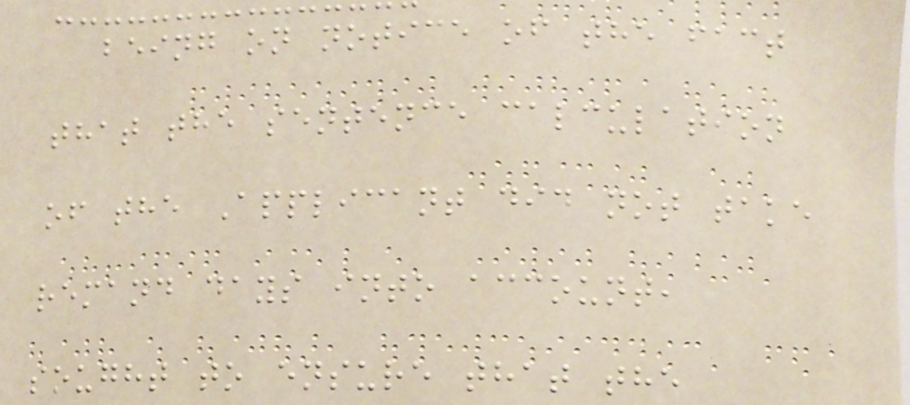being on notice of the fact
that the sentence calculation
of the Applicant did not take
remand days into account,
sought to ensure that the
